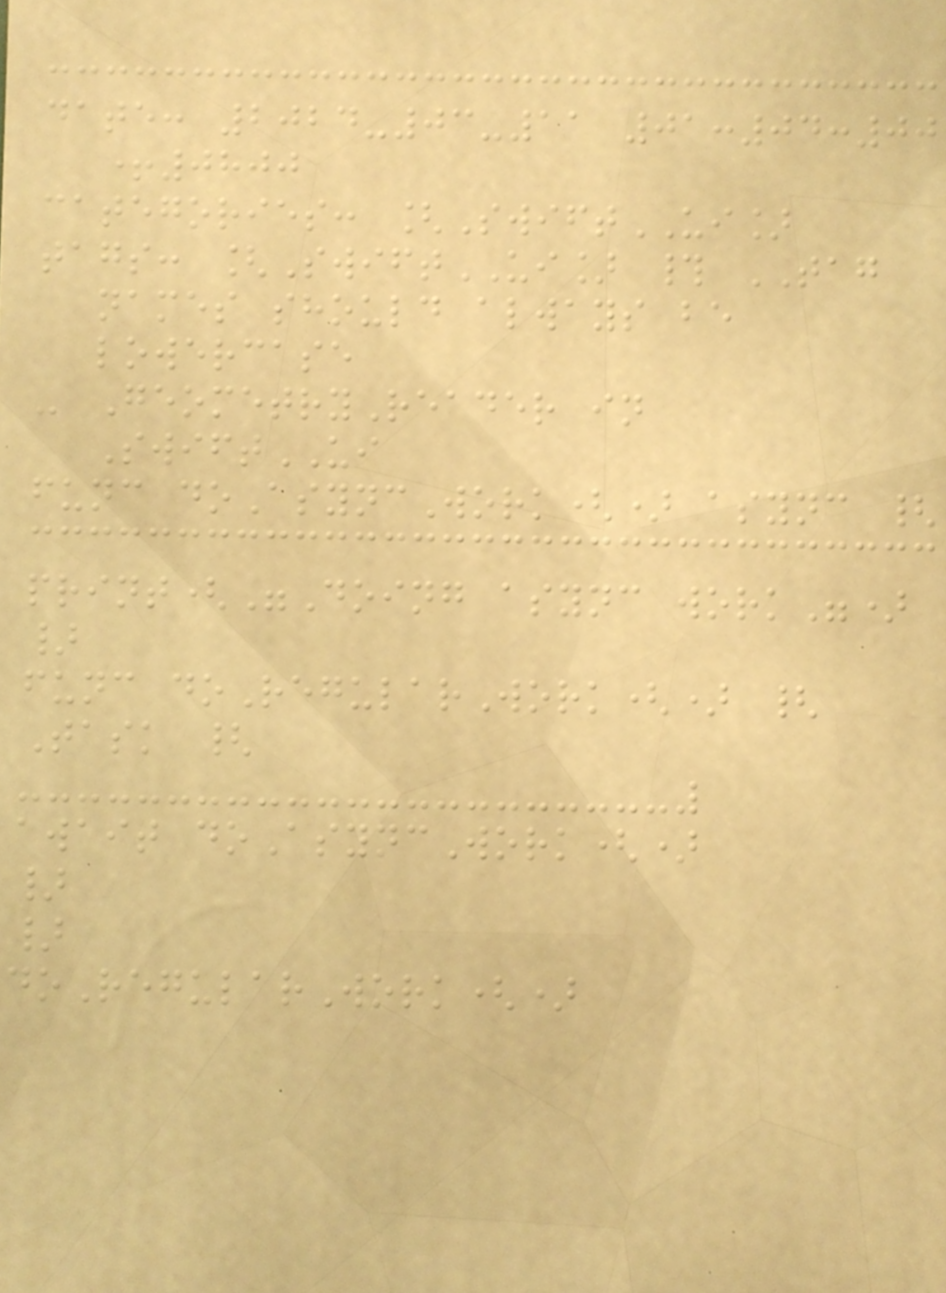date: 2024-03-11 01:04:00
+0800
categories: [SwiftUI]
tags: [SwiftUI] # TAG
names should always be
lowercase
- GeometryReader in
SwiftUI
func doAsyncWork() async {
print("Doing async work")
}
func doRegularWork() {
Task {
await doAsyncWork()
}
}
doRegularWork()
